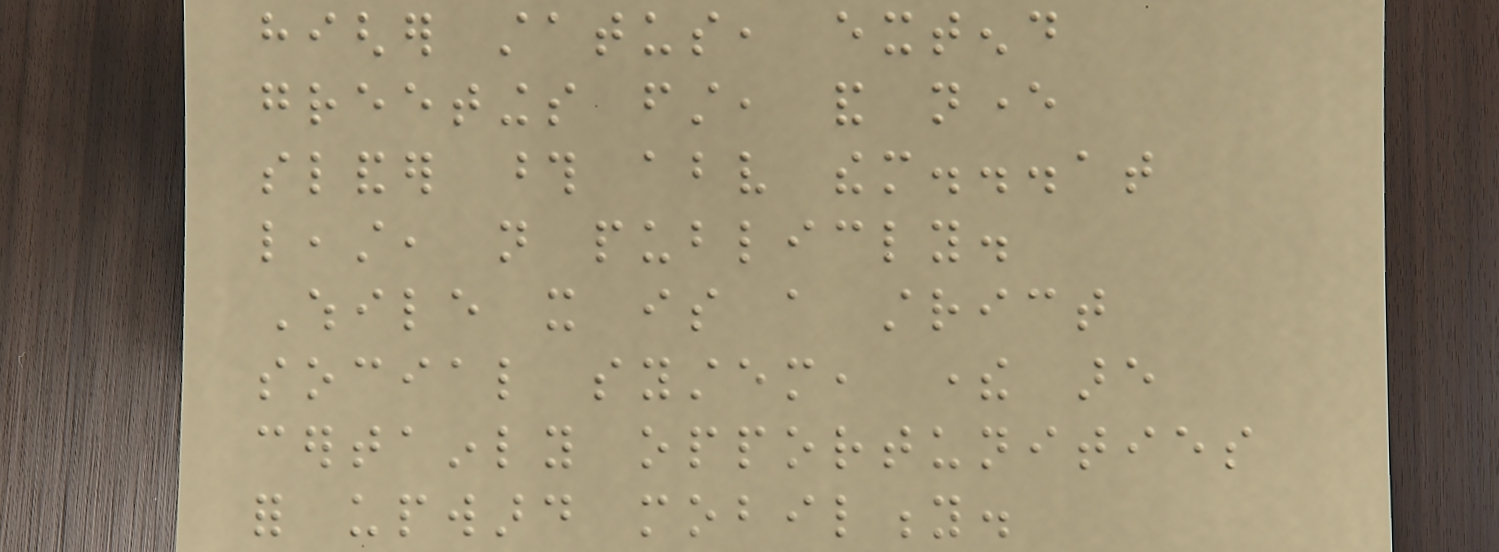higher status, extend
greetings first, and never
slander those above them...at
least, not publicly.
While it is a strict
social system, there are
certainly opportunities
for upward mobility.
